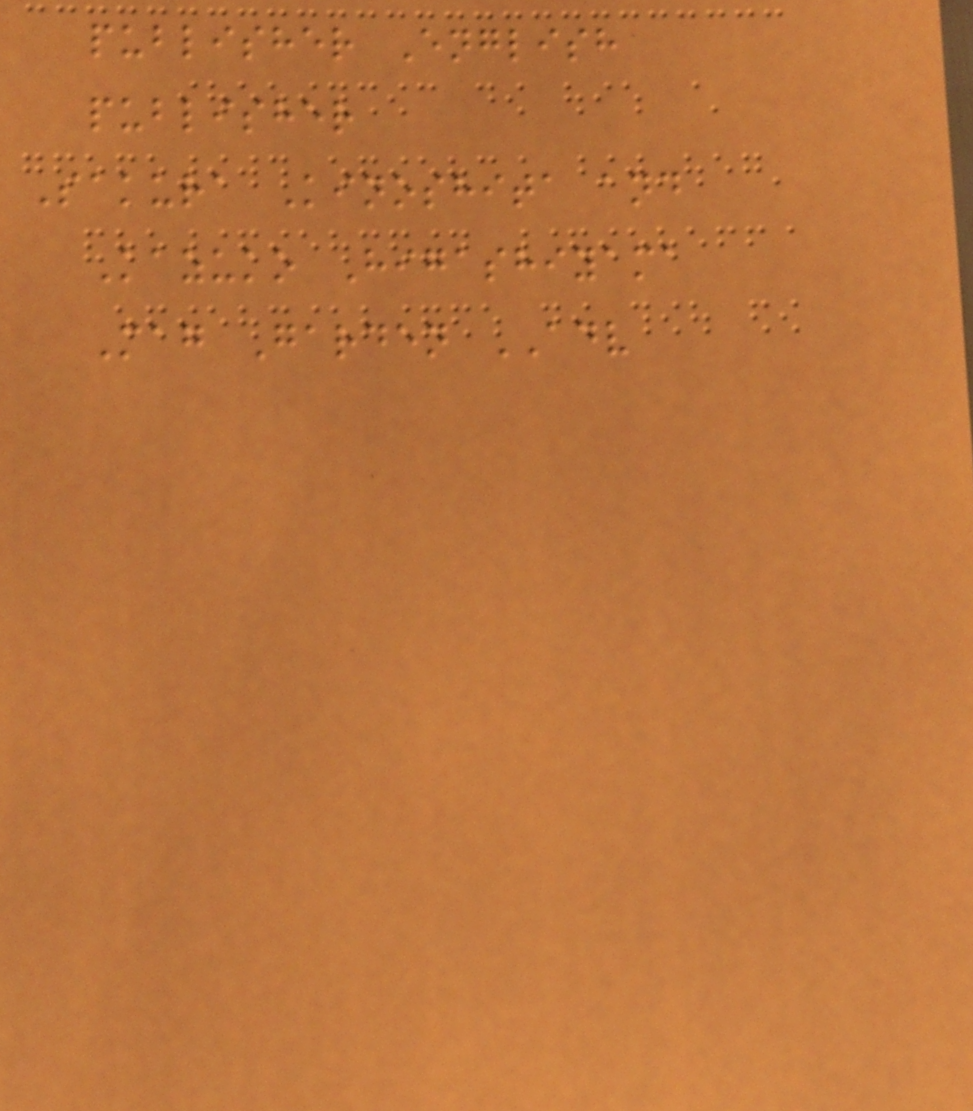publisher English
publisher
Sakura Kinoshita and
Kazuko Higashiyama
Mag Garden ADV
